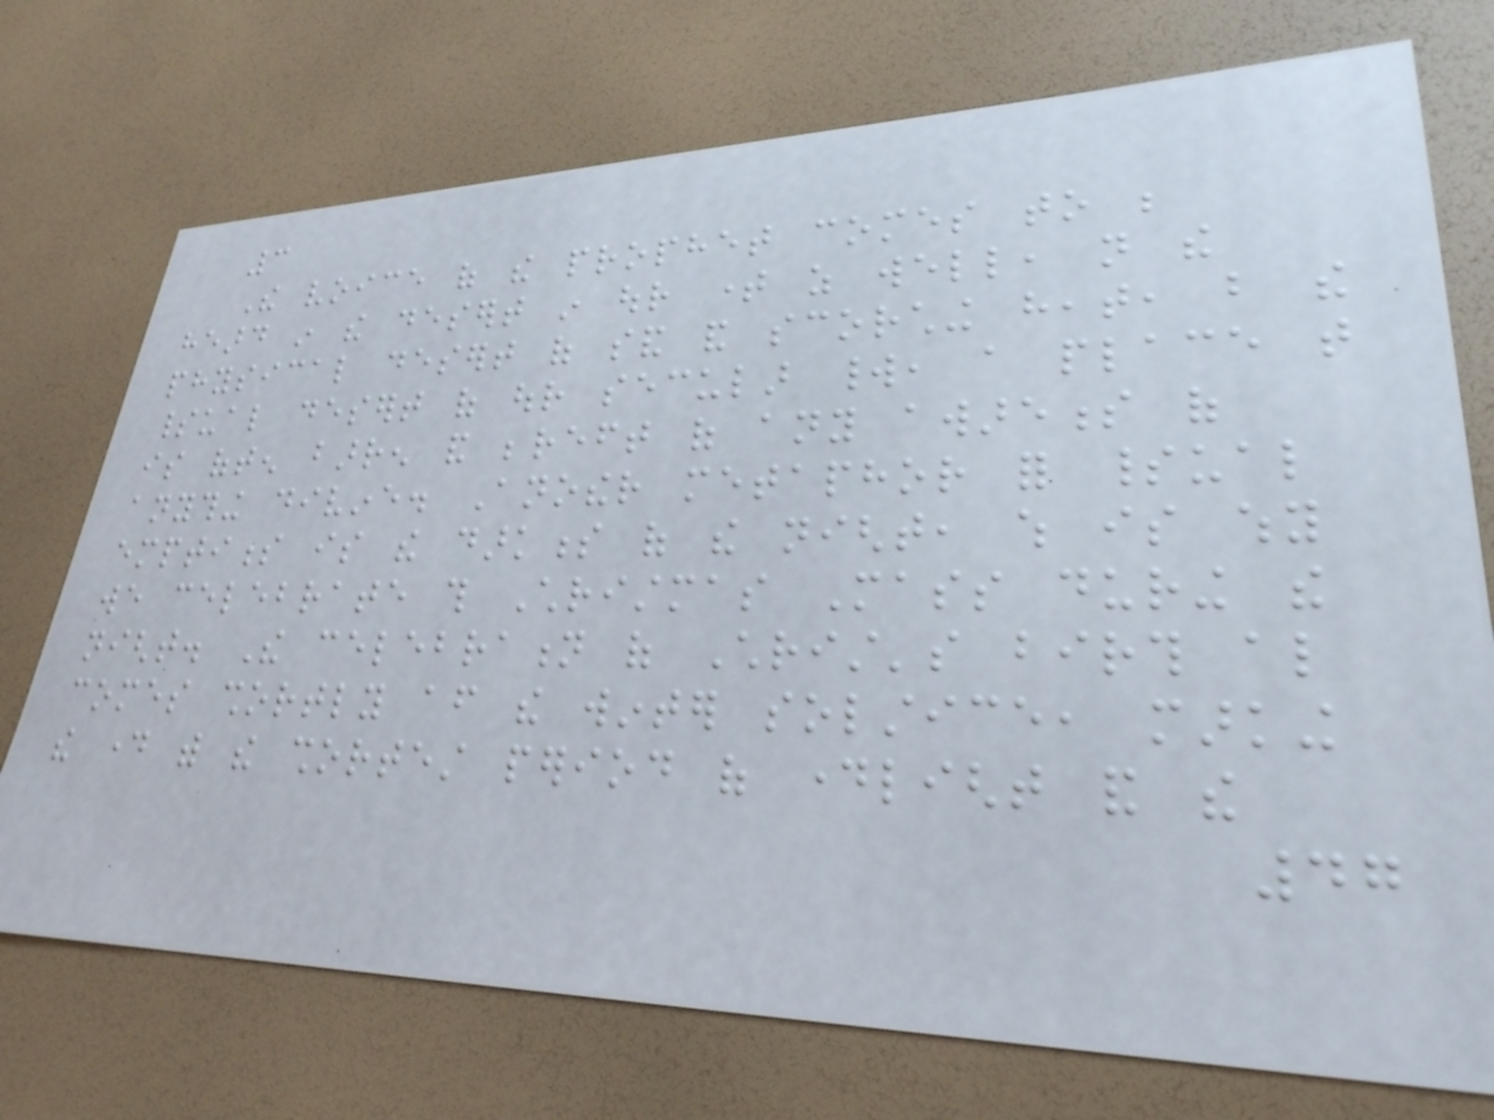3
The voice of the prophet comes to be
heard in the desert in our time as well, not the
physical desert of sand and scorching heat, but the
spiritual desert of our secular world, a place that
is often barren and bereft of any awareness of
anything divine. Another metaphor for spiritual
emptiness is the darkness of the night, which is why
we celebrate this Christmas Mass during the
night. The celebration of Christ's birth also
comes shortly after the winter solstice, marking
the day with the shortest period of daylight and the
47
